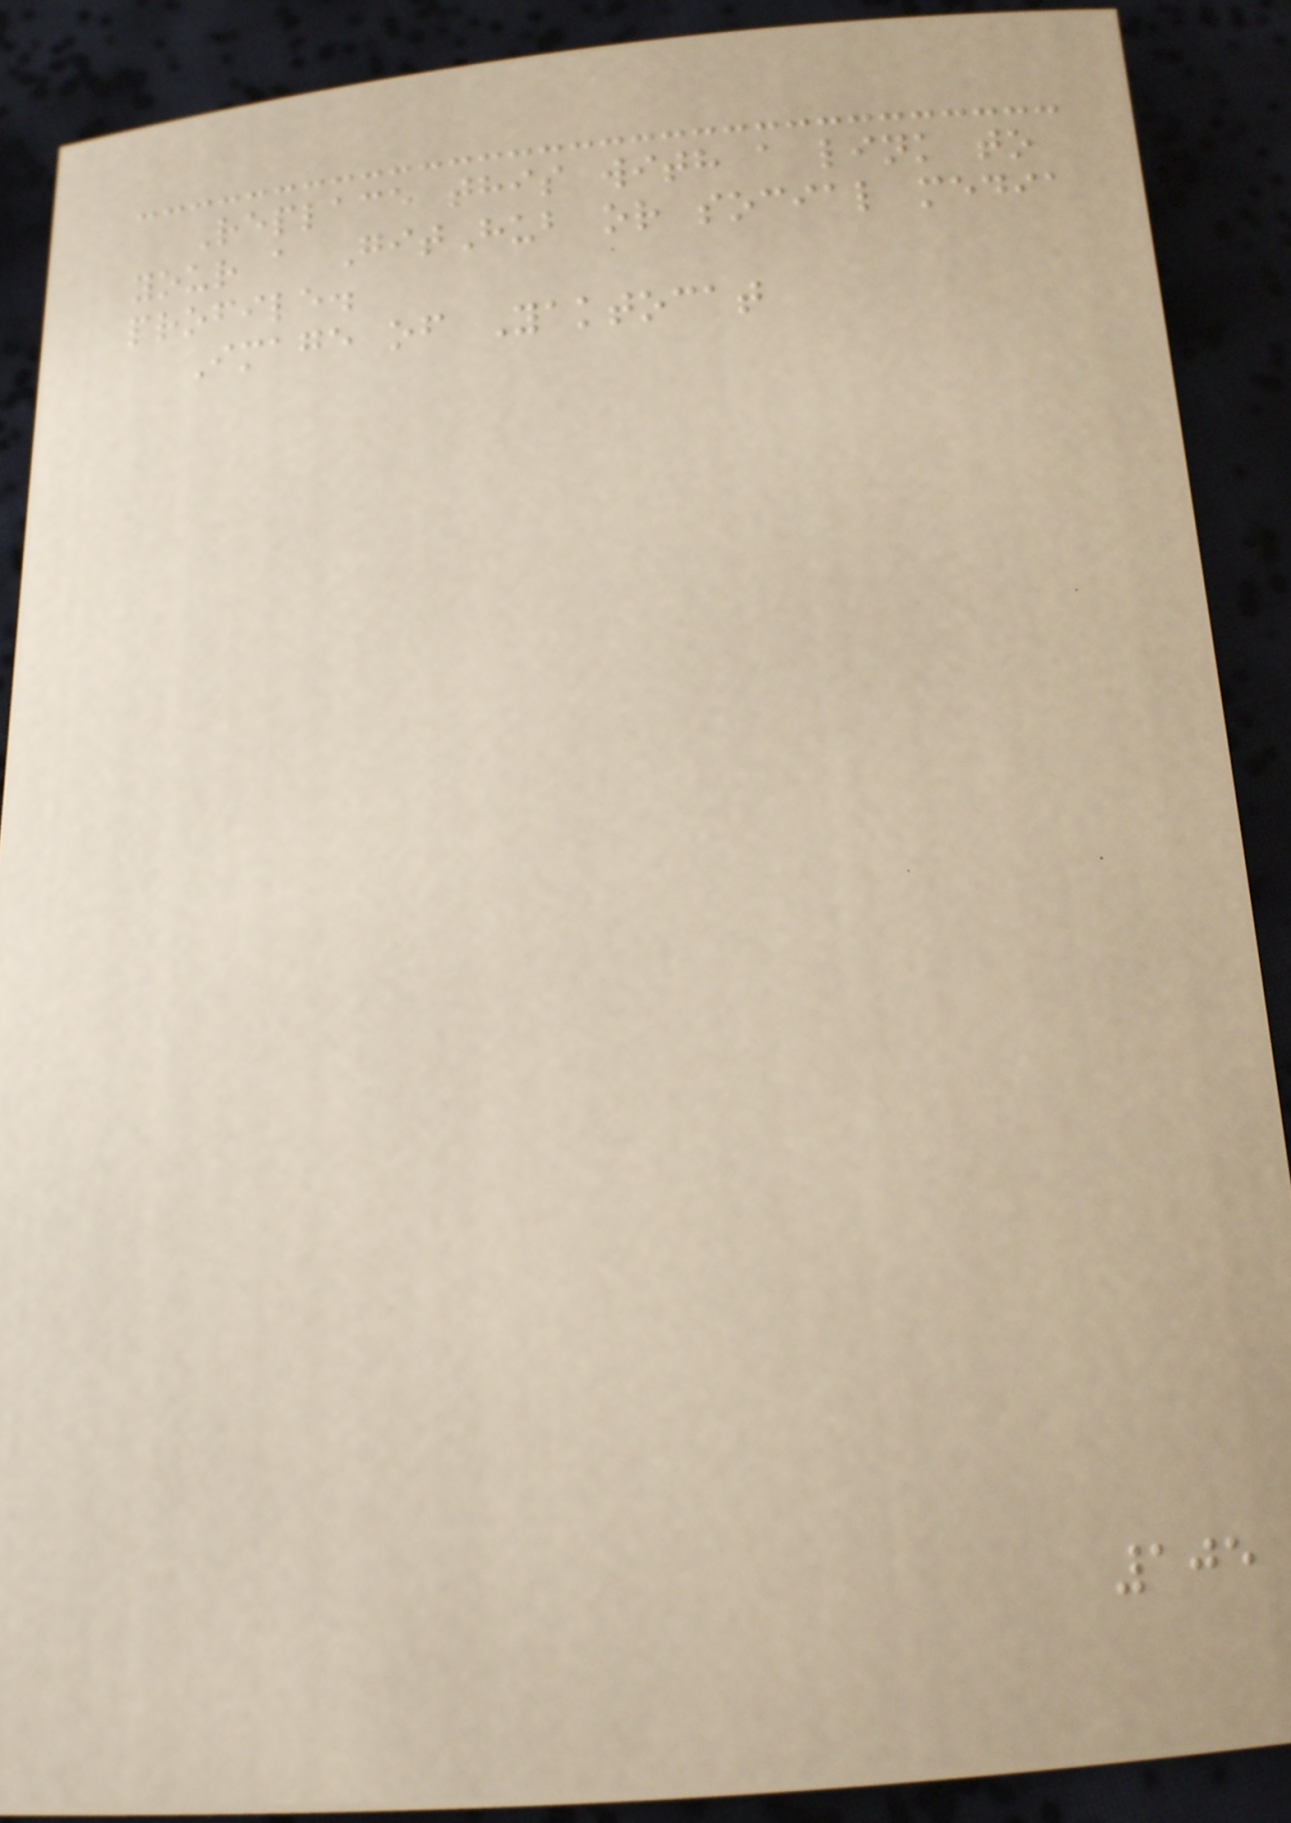Replace this with a link to
your a GitHub or social media
profile.
Image of Yaktocat
105
